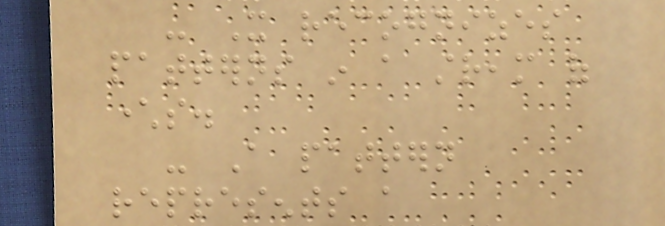- It recognizes
patterns in a stream of
characters.
- A pattern
represents a
